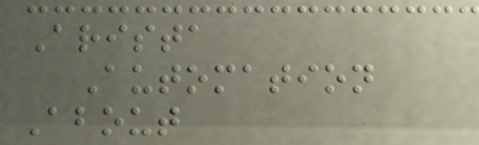Arista
Automation
About
